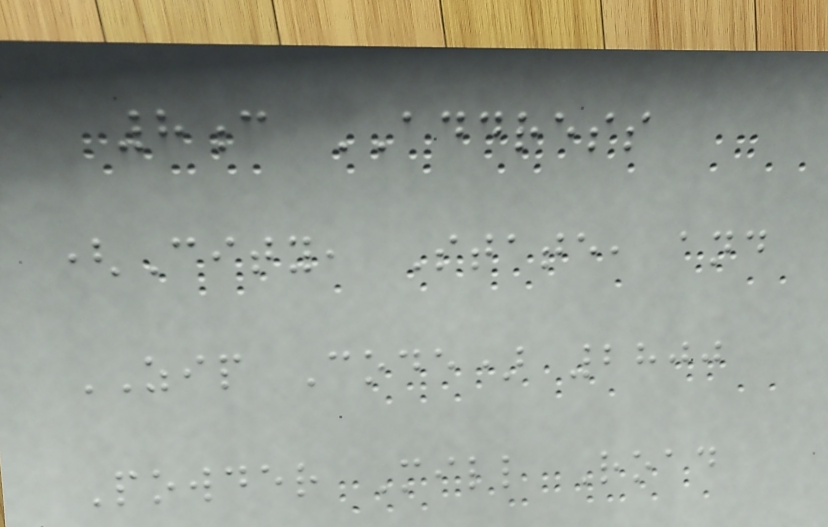8c ADDRESS
(City, State, and
ZIP Code) 2800
Powder Mill Road
